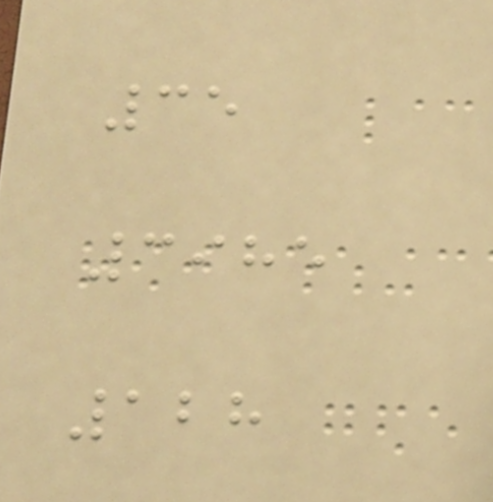35
3985
128
